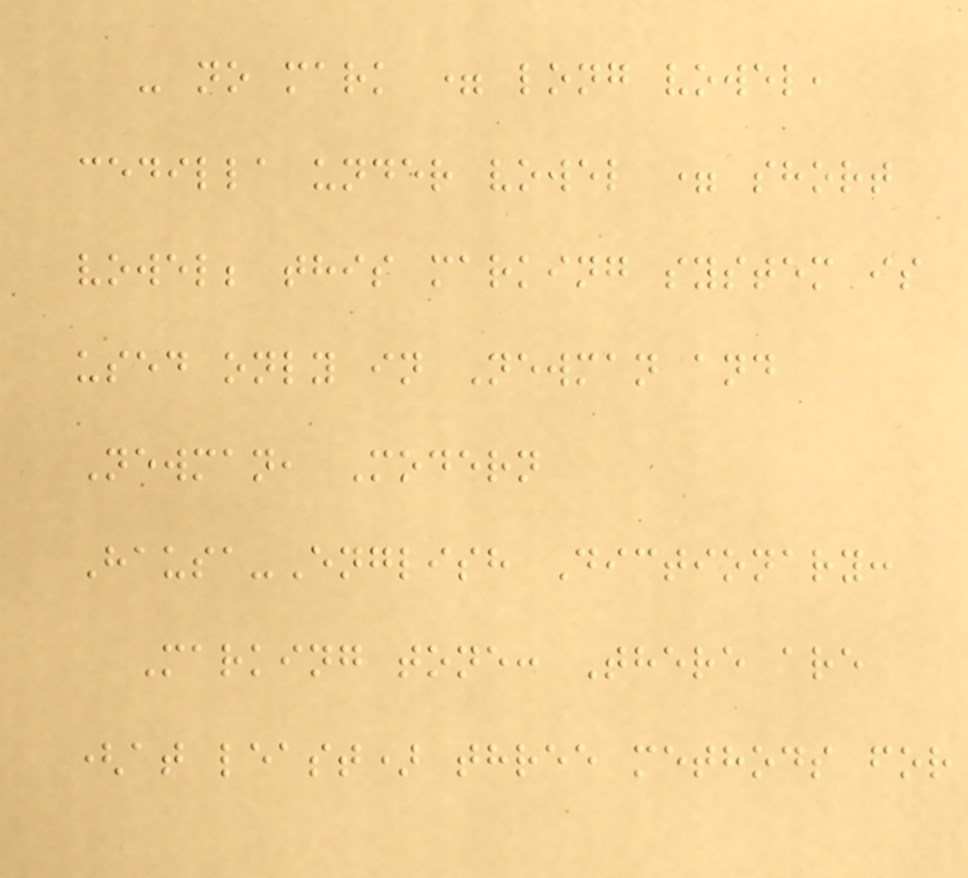- no mark = long vowel,
cedilla under vowel = short
vowel; this marking system is
used only in Newman and
Newman, Modern
Hausa-English Dictionary:
Marking tone: There are
(at least) three methods for
